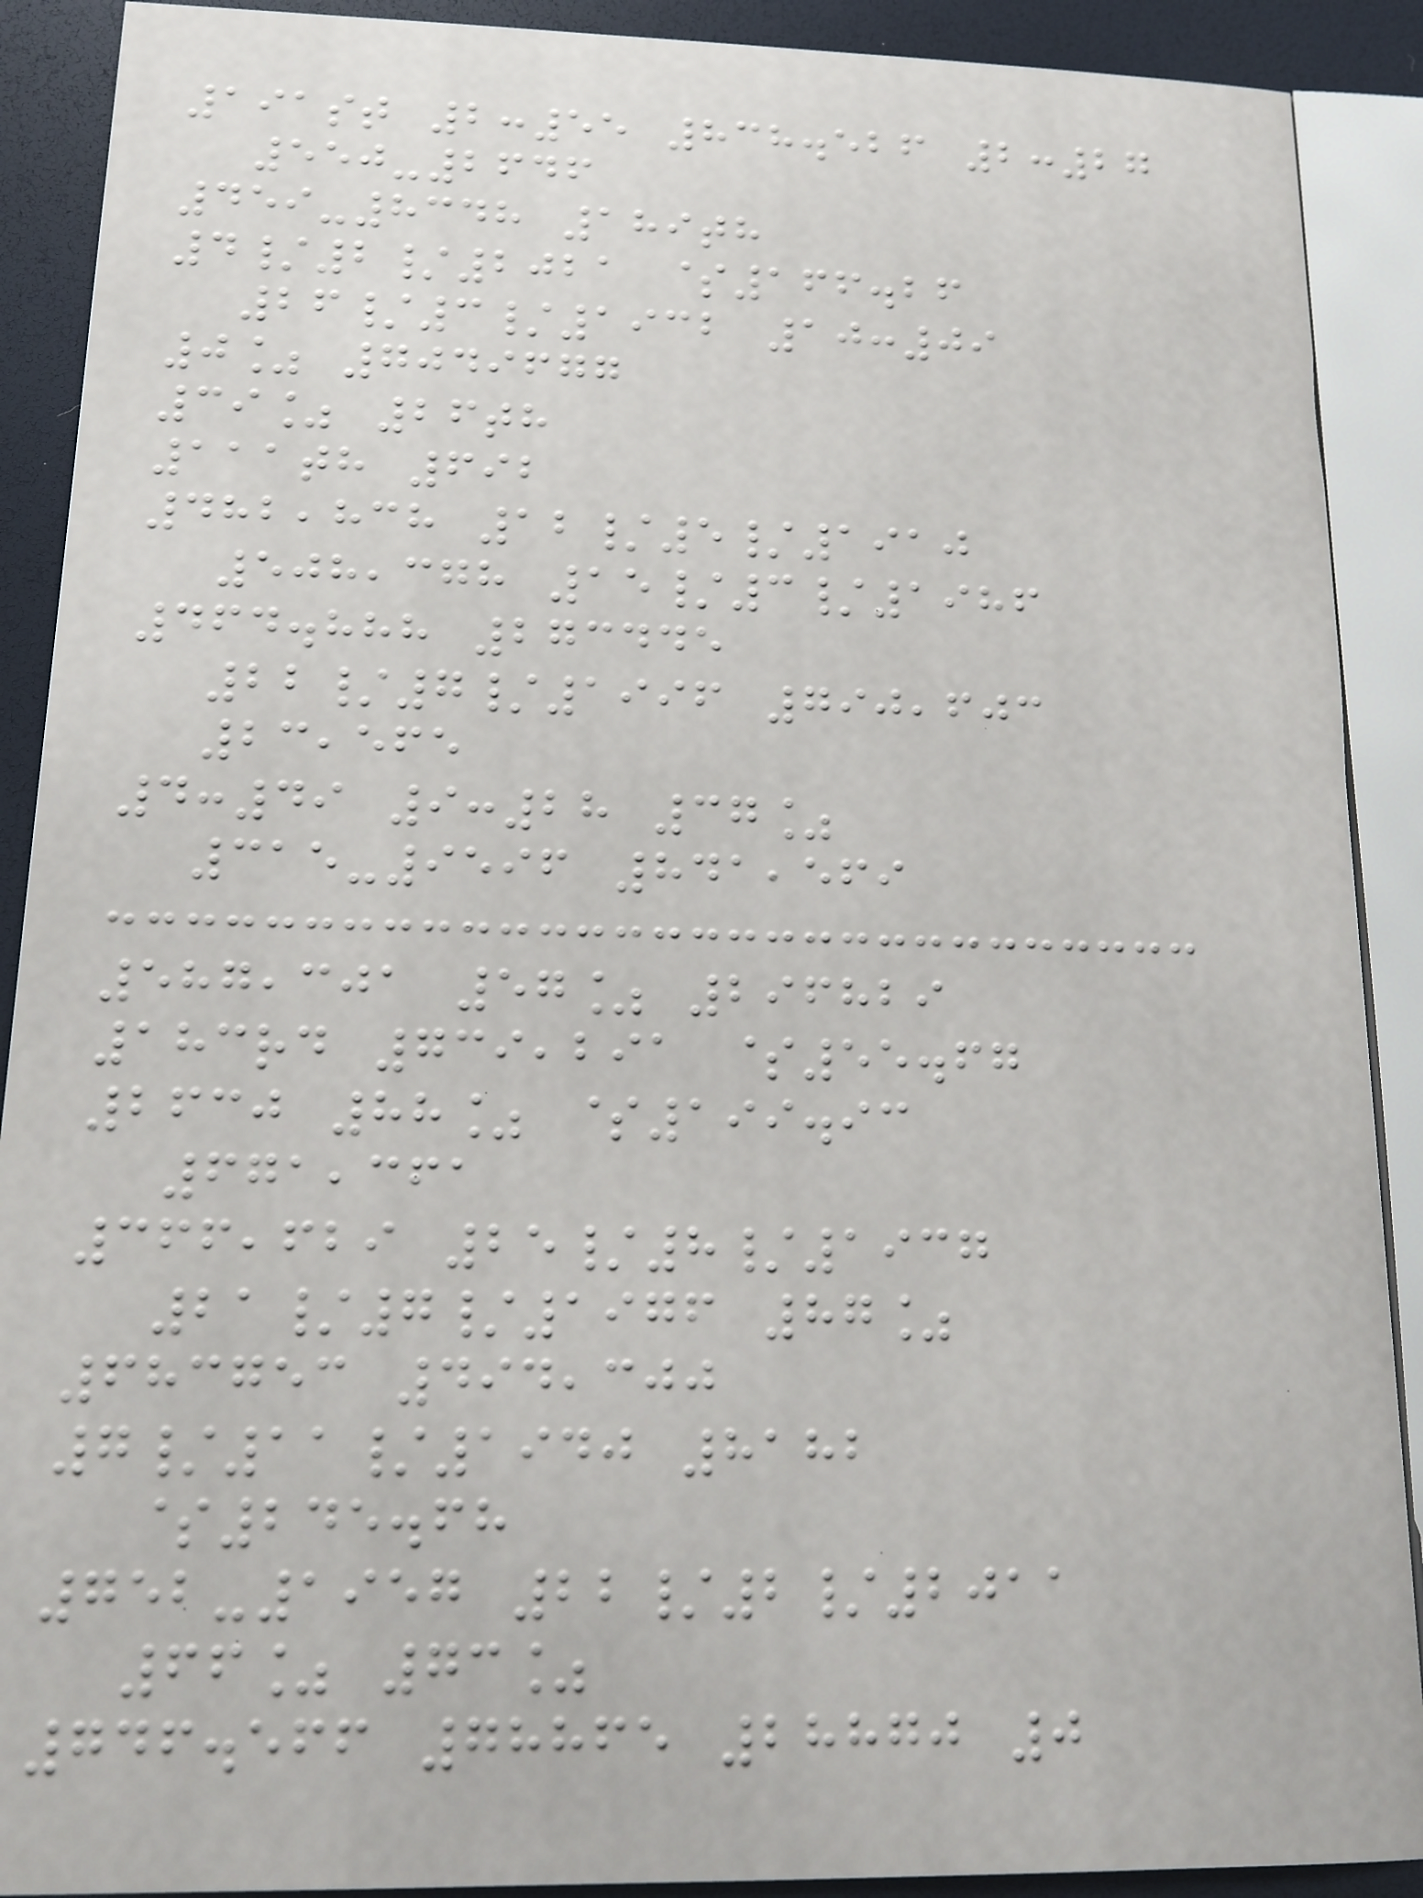191st 2:55 838.526 2:27
550-2646
459-8348 189th
4/2/2021 $166.26
26/3/1932 10:09
0% 7049677
39% 26th
111th 692
482,838 12/5/1910
508,378 15/3/1986
464.888 273445
22/7/1996 790,603
23,565
4:49 9:28 37%
315-9596 841,569
587,301 57% 296829
183rd 739,291 $55.67
2630 88% $199.93
671,361
366,629 25/8/1937
21/7/1976 87%
683753 494,300
7/11/1940 8182
$245.68
752-1957 22/2/2011
66% 73%
746.566 78865 28870 0
